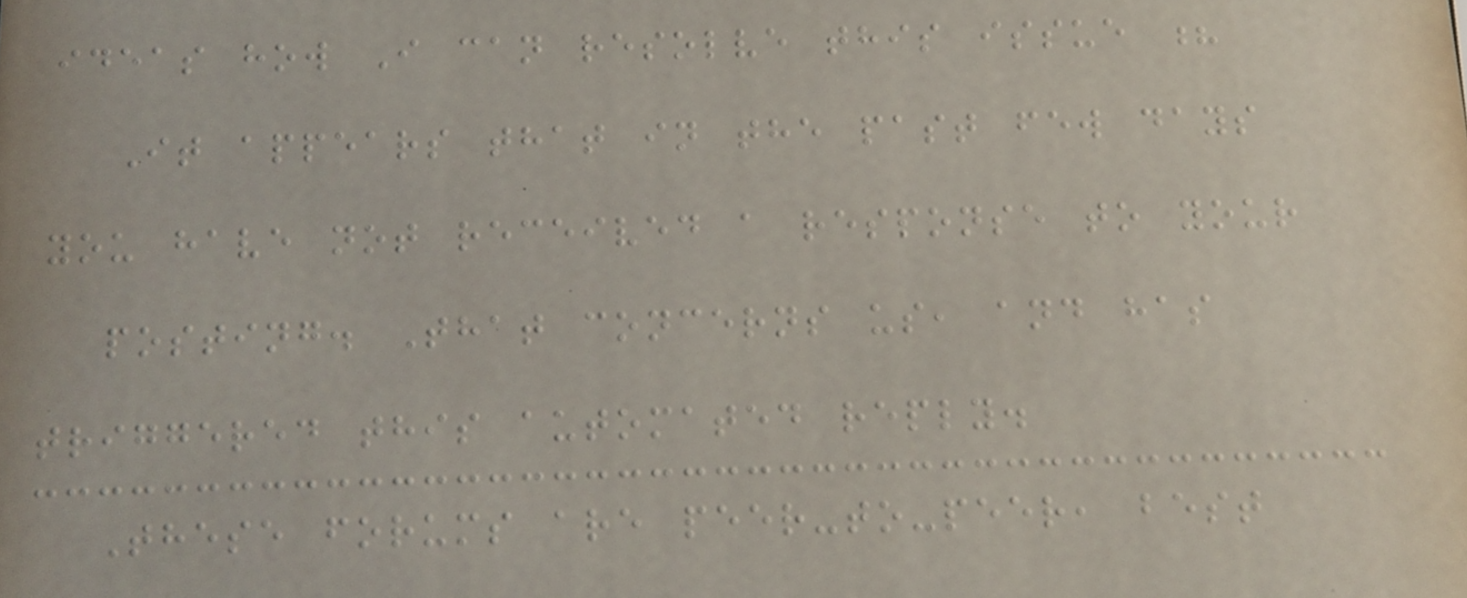ideas how I can resolve this issue ?
It appears that in the past few days
you have not received a response to your
posting. That concerns us, and has
triggered this automated reply.
These forums are peer-to-peer, best
